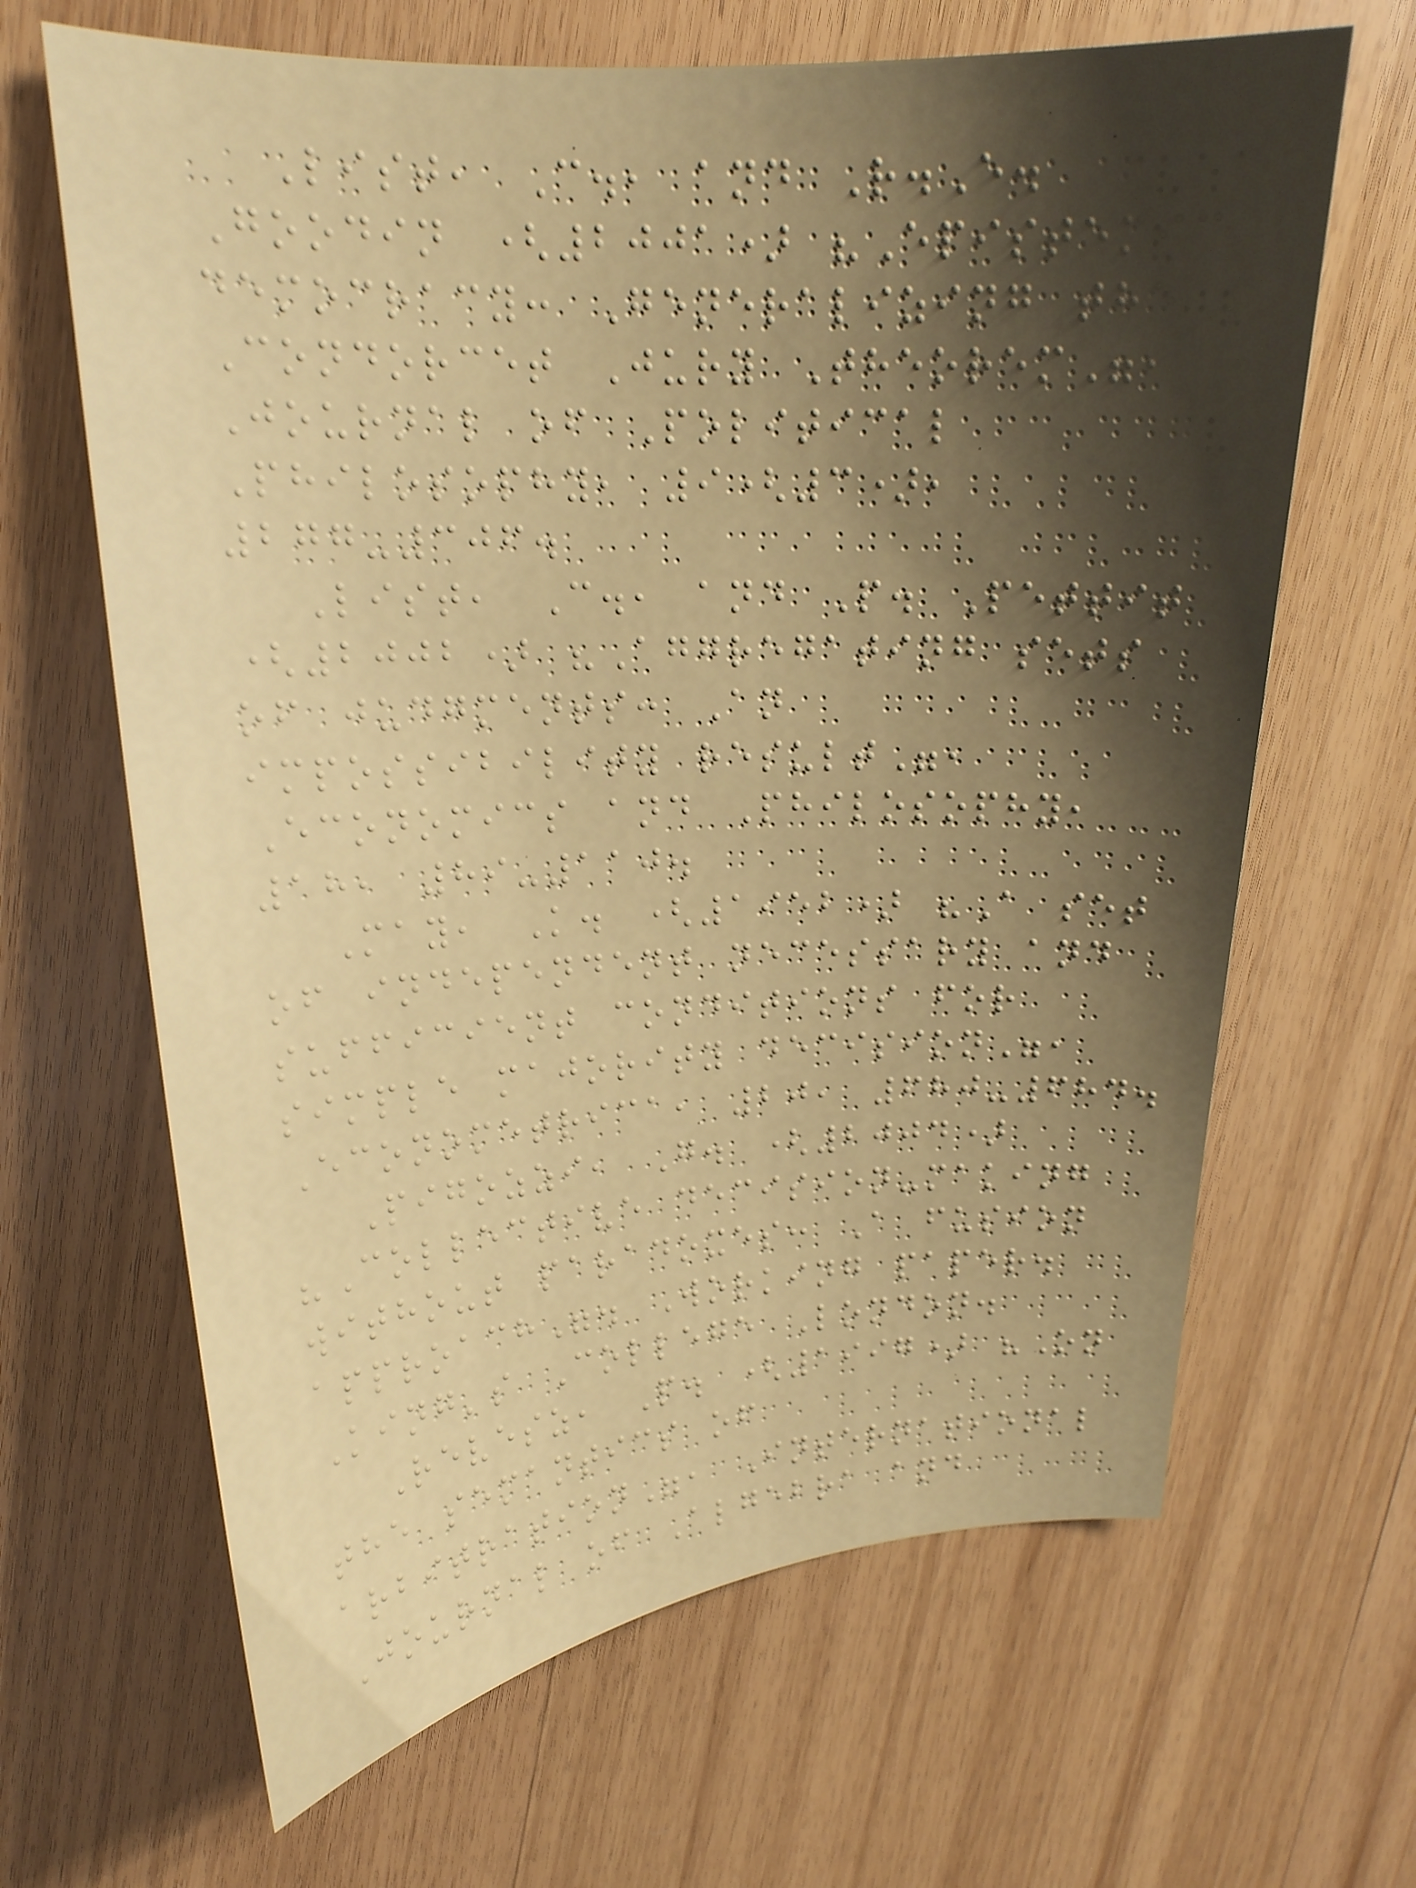List, C., and R.E.
Goodin (2001) "Epistemic
democracy: Generalizing the
Condorcet Jury Theorem",
Journal of Political
Philosophy, 9(3),
277-306.
List, C., and P. Pettit
(2002) "Aggregating sets
of judgments: An
impossibility result",
Economics and Philosophy,
18, 89-110.
May, K. (1952) "A set
of independent necessary and
sufficient conditions for
simple majority decision",
Econometrica, 20, 680-684.
Pigozzi, G. (2004)
"Collective decision-making
without paradoxes: A fusion
approach". Working paper.
King's College London.
Revesz, P. (1997) "On
the semantics of
arbitration", International
Journal of Algebra and
